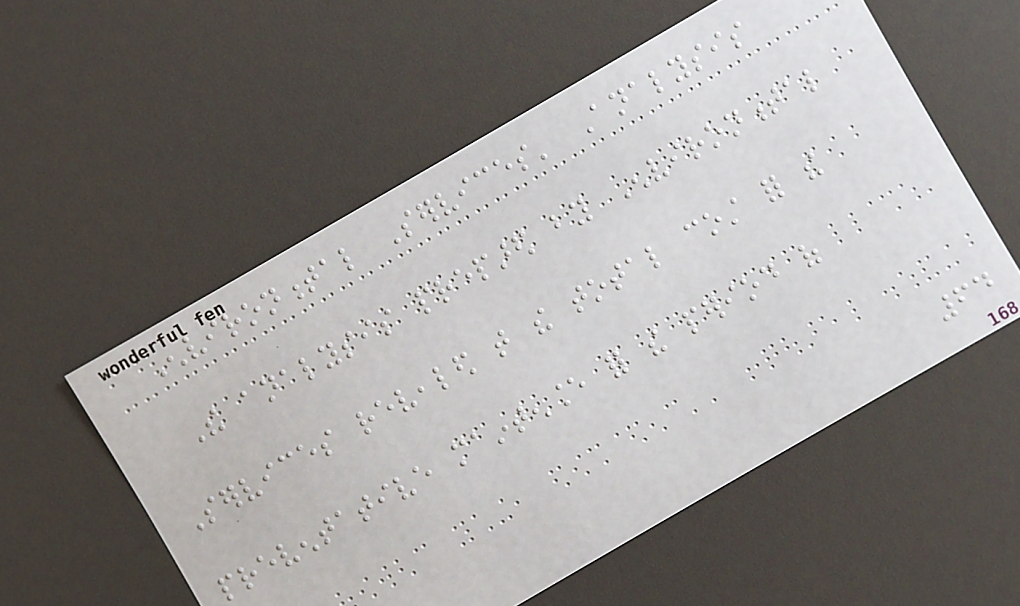Environmental Services' Analysis
The analysis prepared by Environmental
Services revealed that the total cost for the
preventative maintenance for the period of
64
